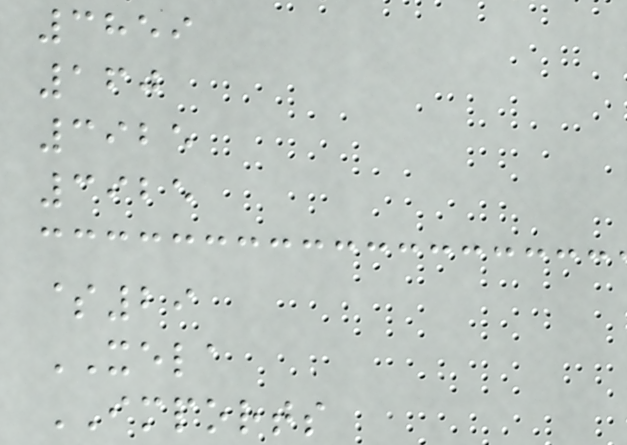3859
160
3925
3925
$29
XELA
IMPORTS
